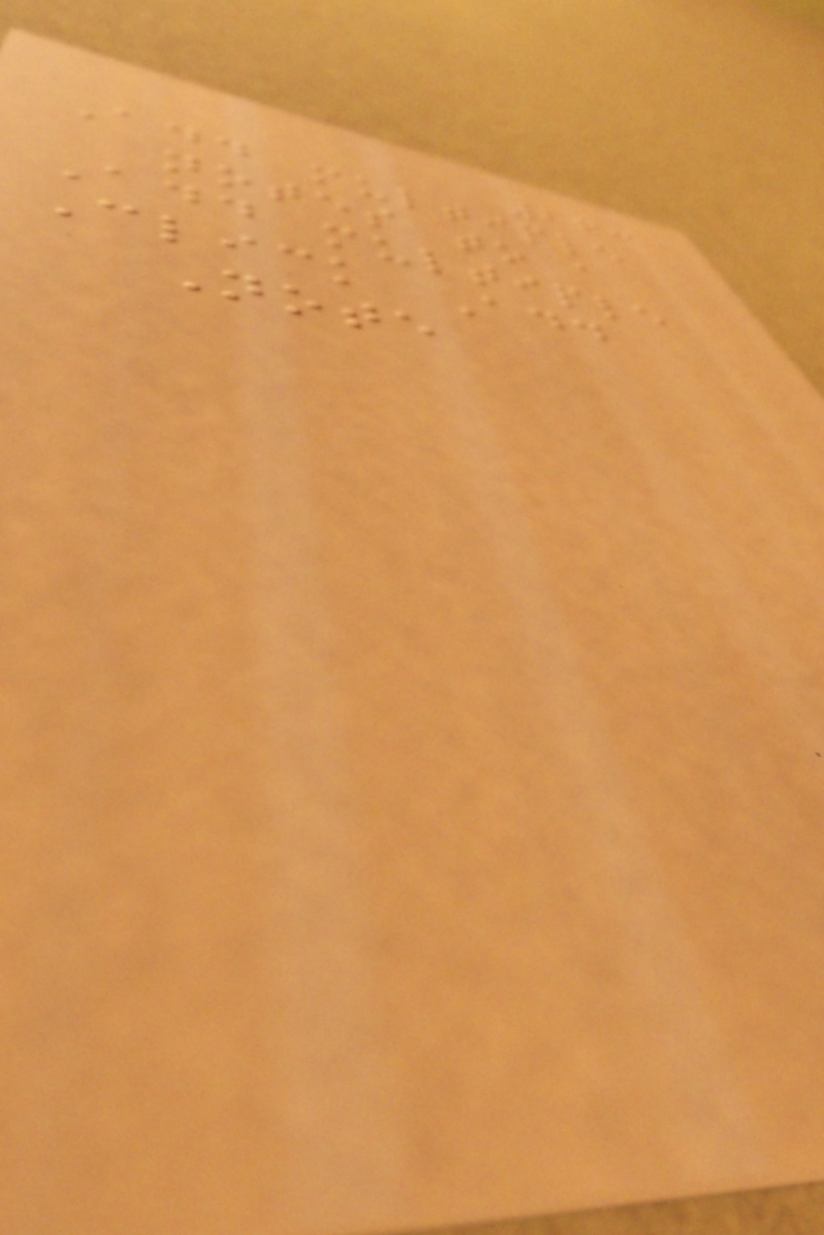263
Add multiple
notes to a
Add multiple
Click Add
Note
